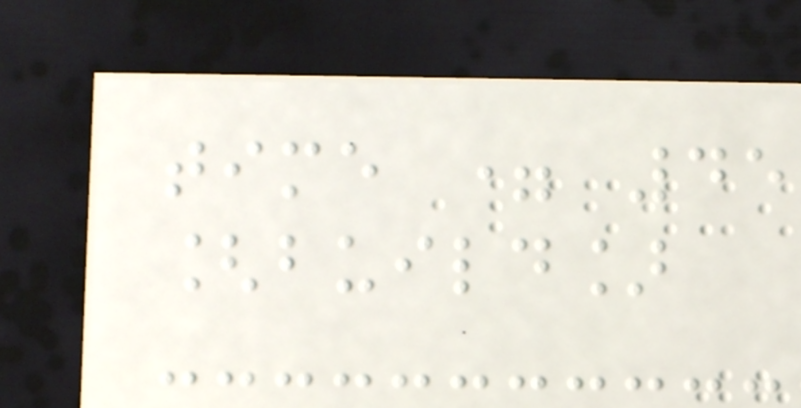time = 45
[build]
